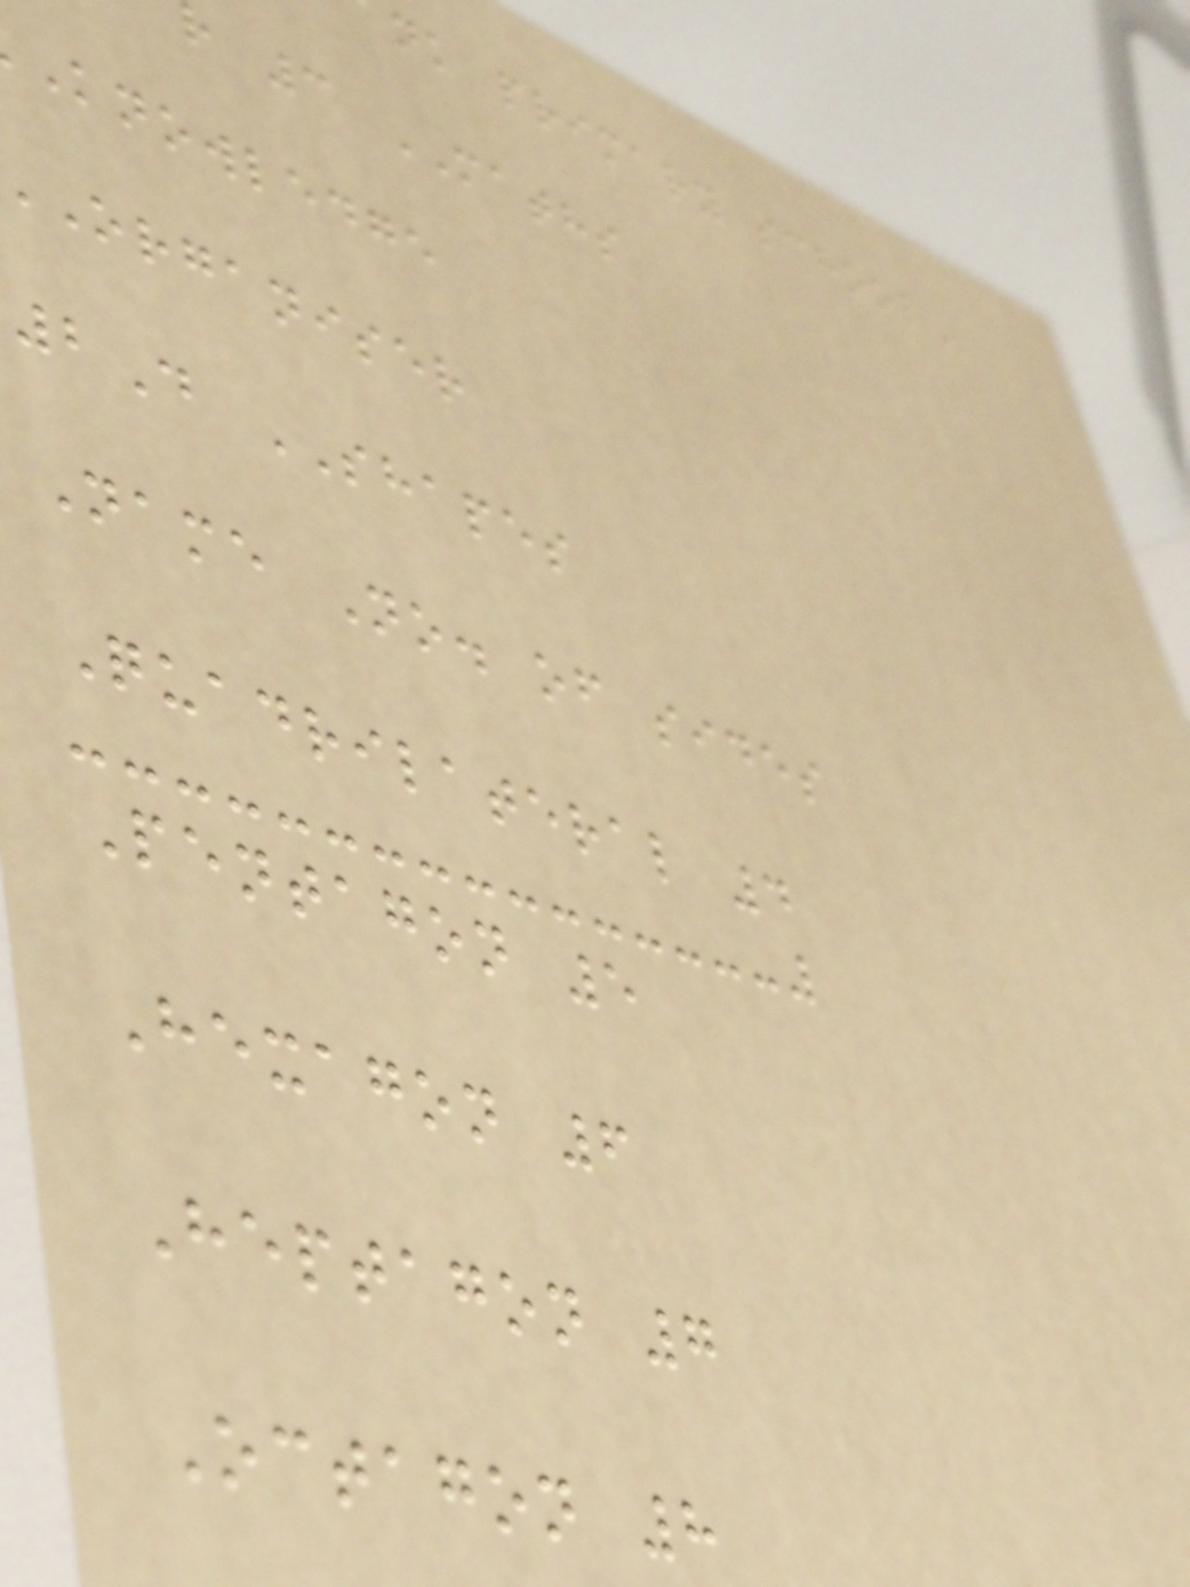nk primary
r 3 MATHS
knowledge
organiser
2D SHAPES
Name No. of sides
Quadrilateral 4
Pentagon 5
Hexagon 6
Heptagon 7
Octagon 8
